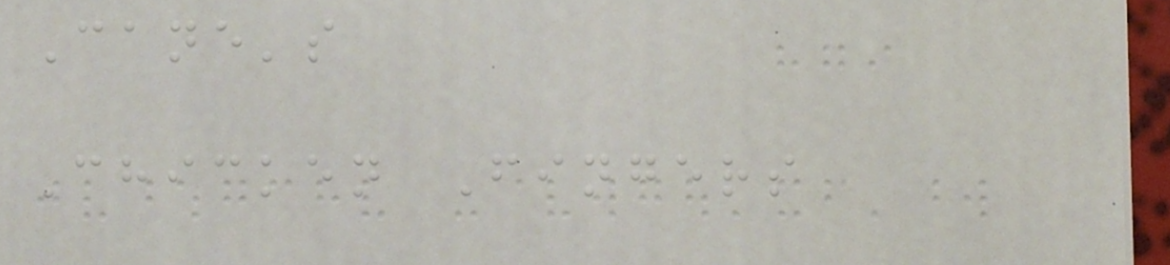Cane's
Chicken Fingers
